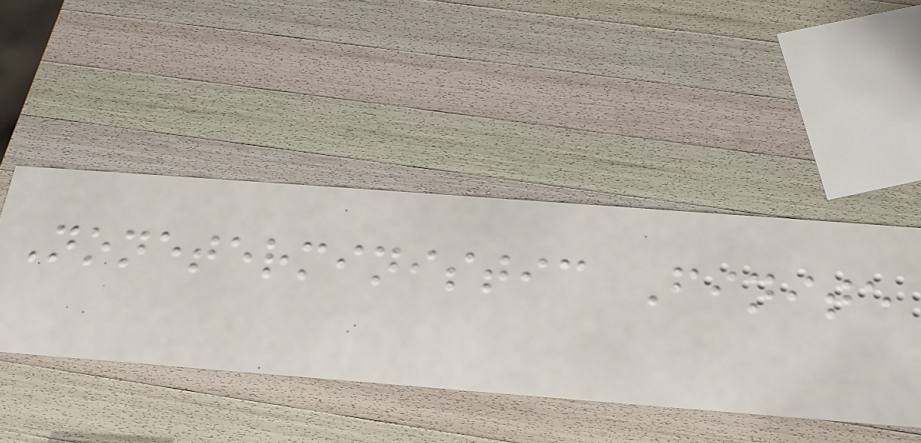Noneterministic Finite
